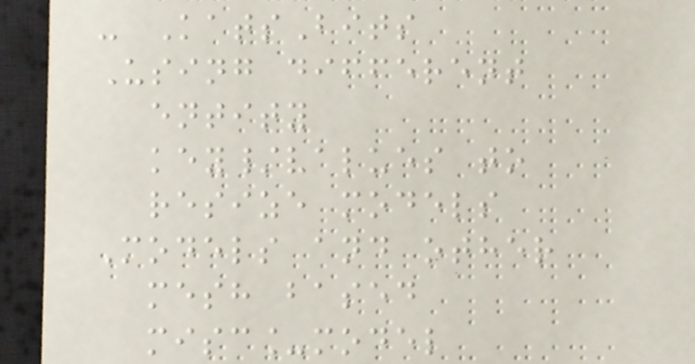- KatsBits
Using different
entity
key/values to
resize models
Models and other
mesh based
misc_model
